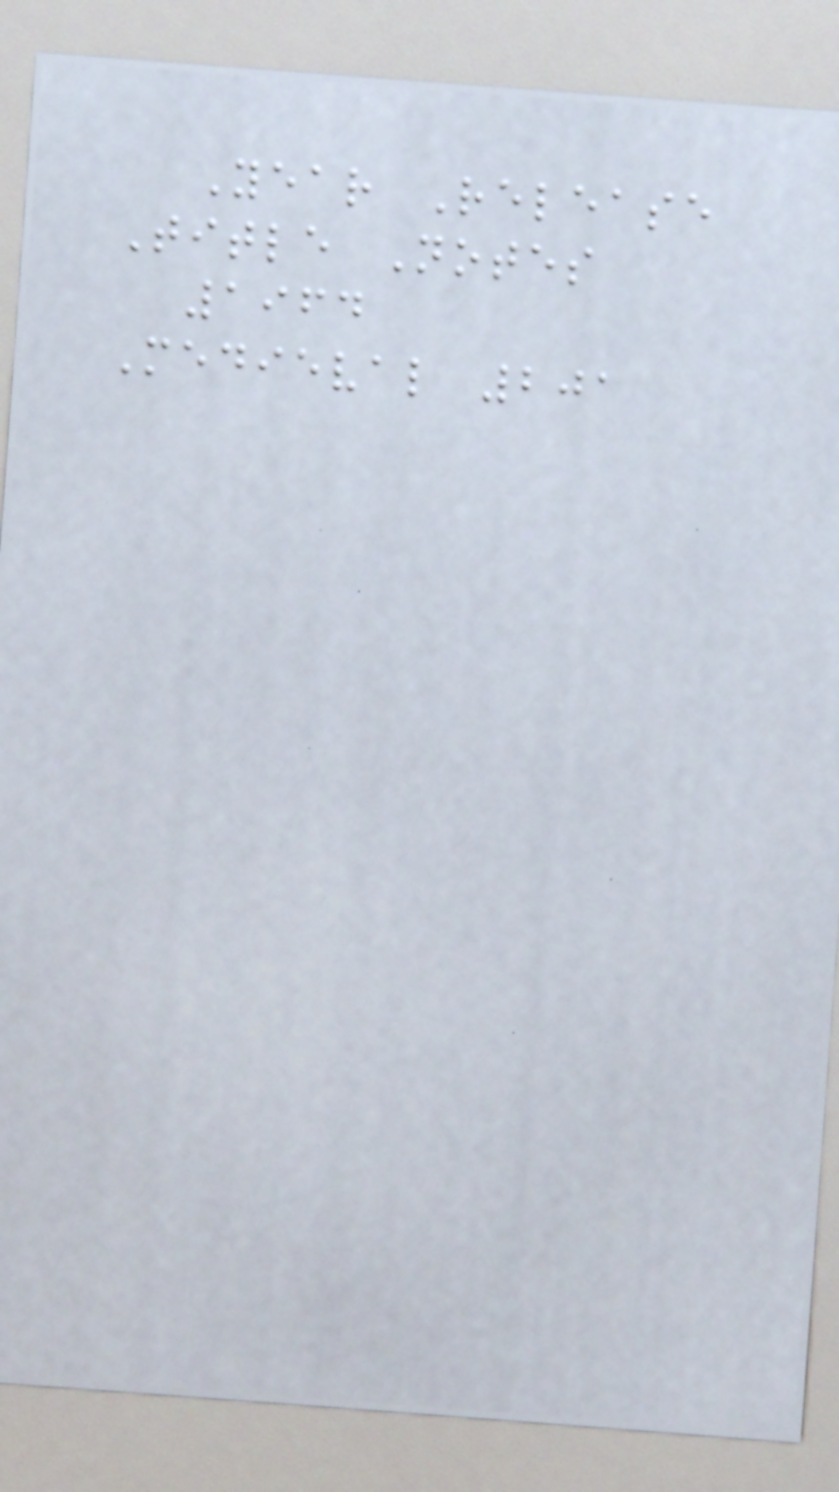Year Release
Title Notes
1964
Medieval 201
